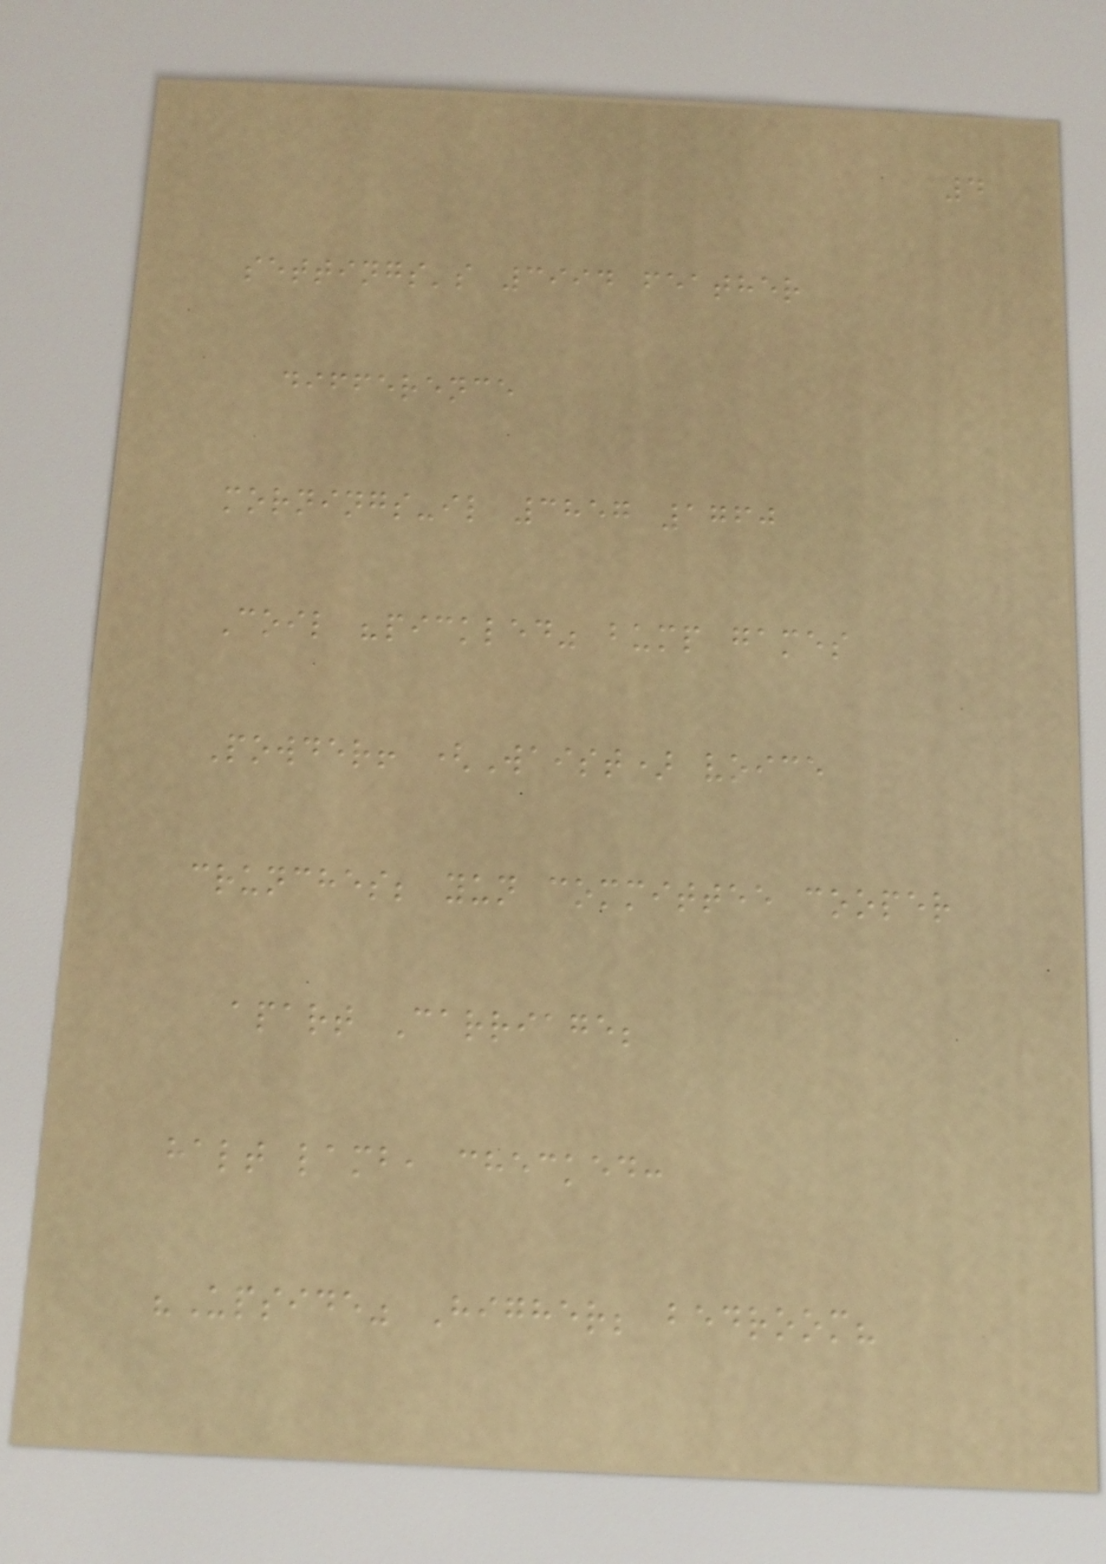4
settings's 3994 feather
difference
mornings-il 3857 1760
Coil "pickled" bump games
Powder! (Waist) voice
crunches; yun committee cooper
apart Carriage;
halt lamb, checked:
"Upside" Higher; bedroom?
